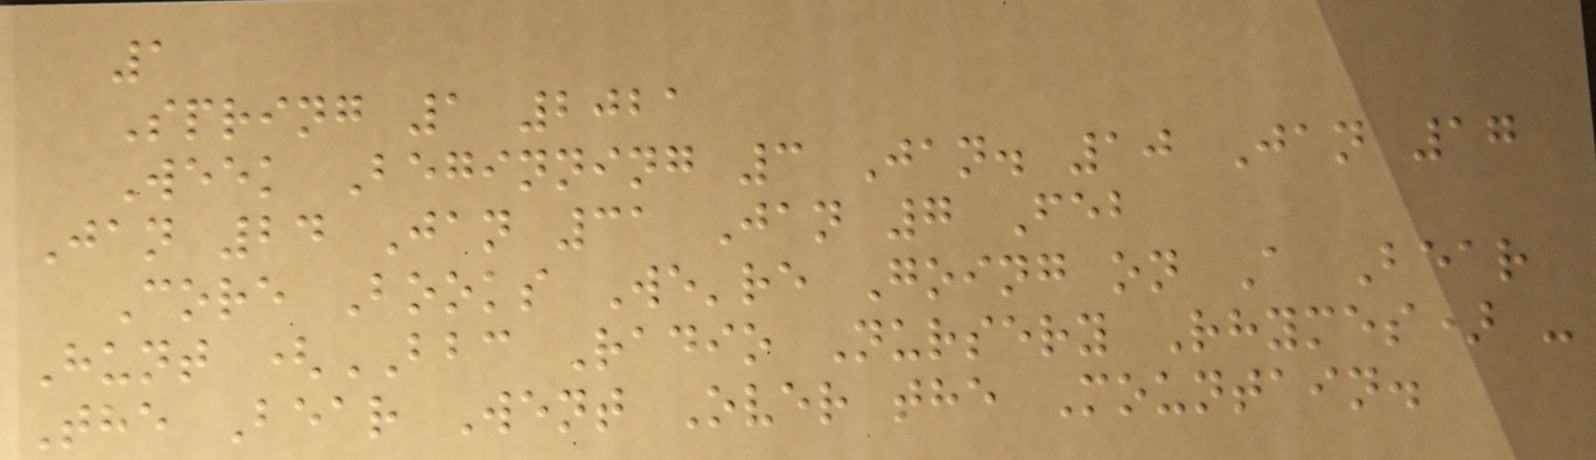1
Spring 1 2021
Week Beginning 3 Jan. 10 Jan 17
Jan 24 Jan 31 Jan 7 Feb
Core Books We're Going on A Bear
Hunt (BBC Radio Nursery Rhymes) -
The Bear Went Over the Mountain.
